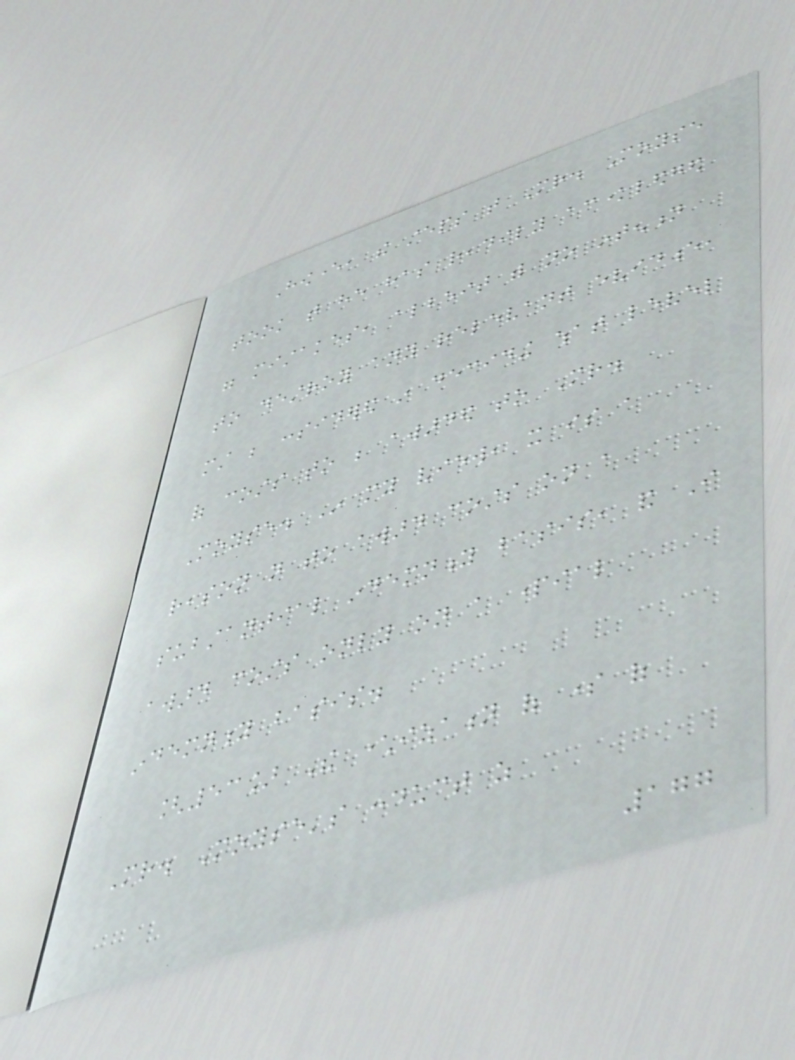However, the steps that Mr. Moyse
took that he has readily acknowledged
were mistakes, albeit with no intention
to destroy any relevant evidence,
must be considered in deciding what level
of costs to be awarded to Mr.
Moyse. In my view, it is a
reason not to award costs on a
substantial indemnity basis, and I
award costs only on a partial
indemnity basis.
[53] The characterization of some of
Mr. Moyse's conduct as
177
